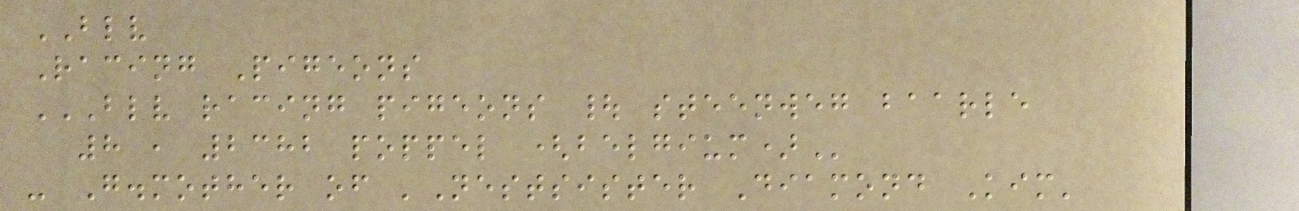BLV
Racing Pigeons
BLV RACING PIGEONS | STEENWEG BAARLE
8 , 2382 POPPEL (BELGIUM)
- G.mother of 'Nestsister Diamond Kim'
